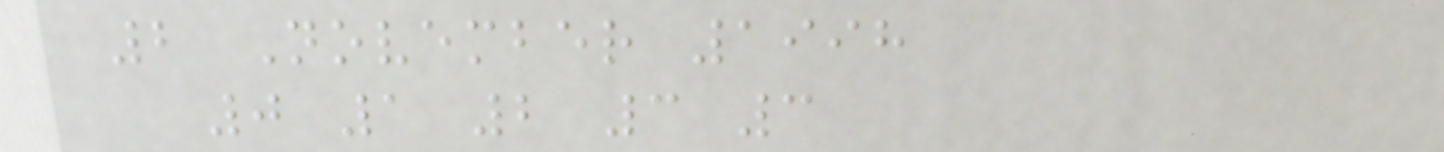2 November 1998
0 1 2 3 3
